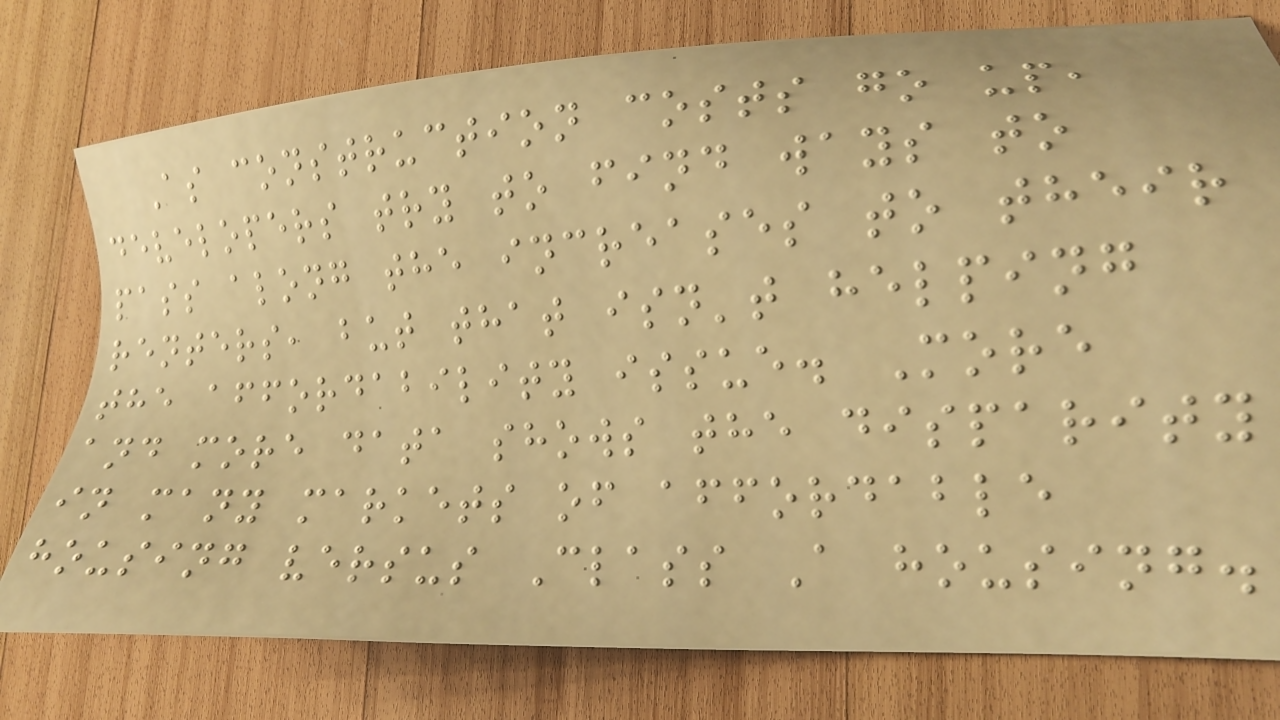As construction costs go up,
developers try to find ways to
pass along the increases to their
renters, but that isn't helping
the affordability issue. More
and more data shows the disparity
in many markets of affordable
housing versus Class A housing.
